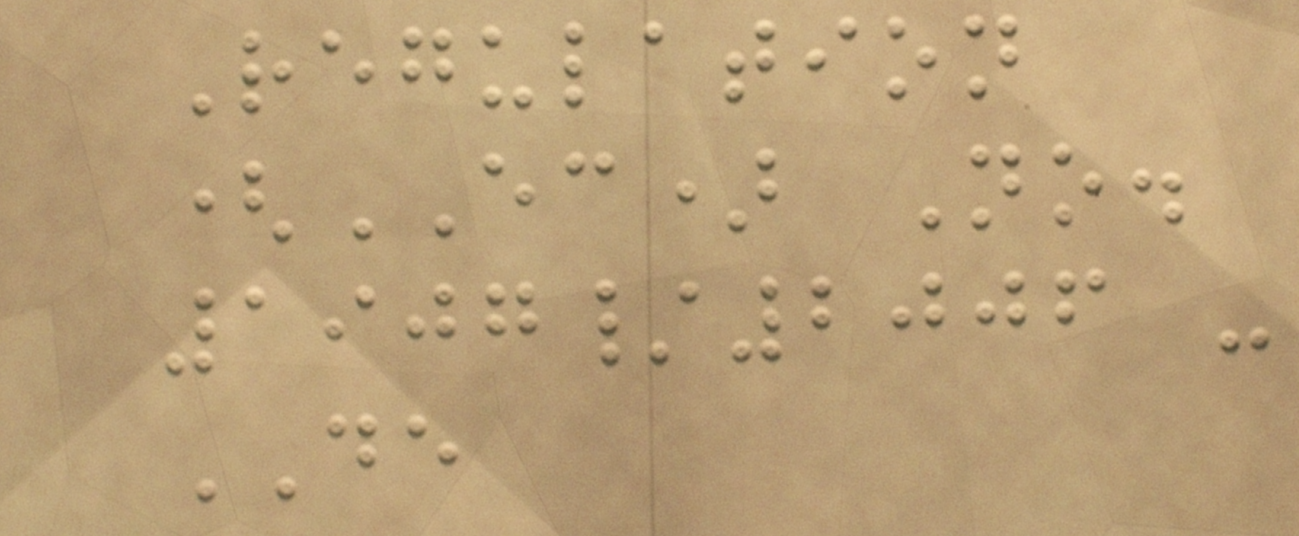Regulation
(EC) No.
1907/2006 -
DE
